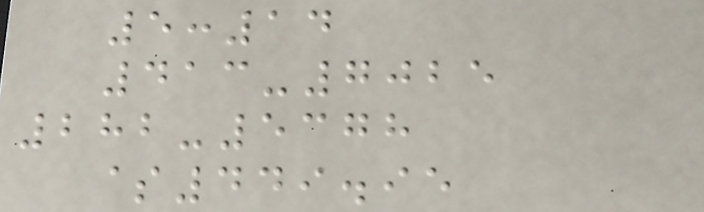5:14
413-7025
282-5378
$449.95
